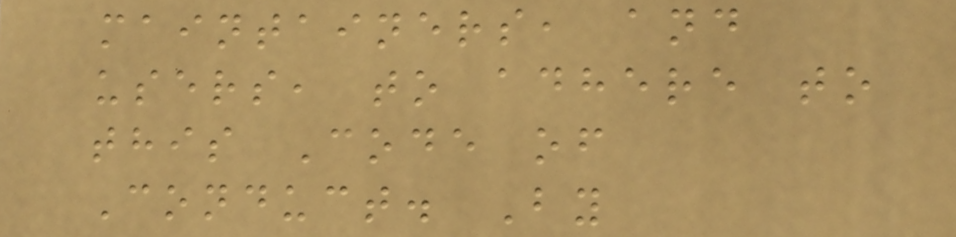maintainers, and
users, to adhere to
this Code of
Conduct. By
